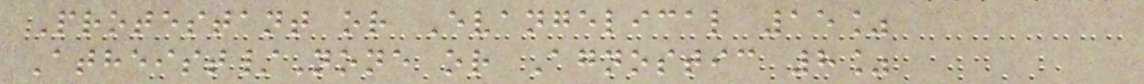Protestant or Evangelical 15%
Atheist/None or Agnostic 8%
